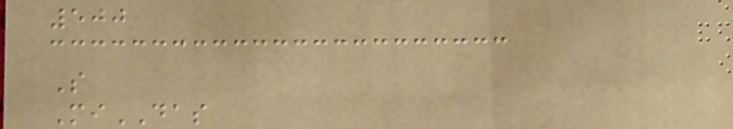500
S
MiDAS
